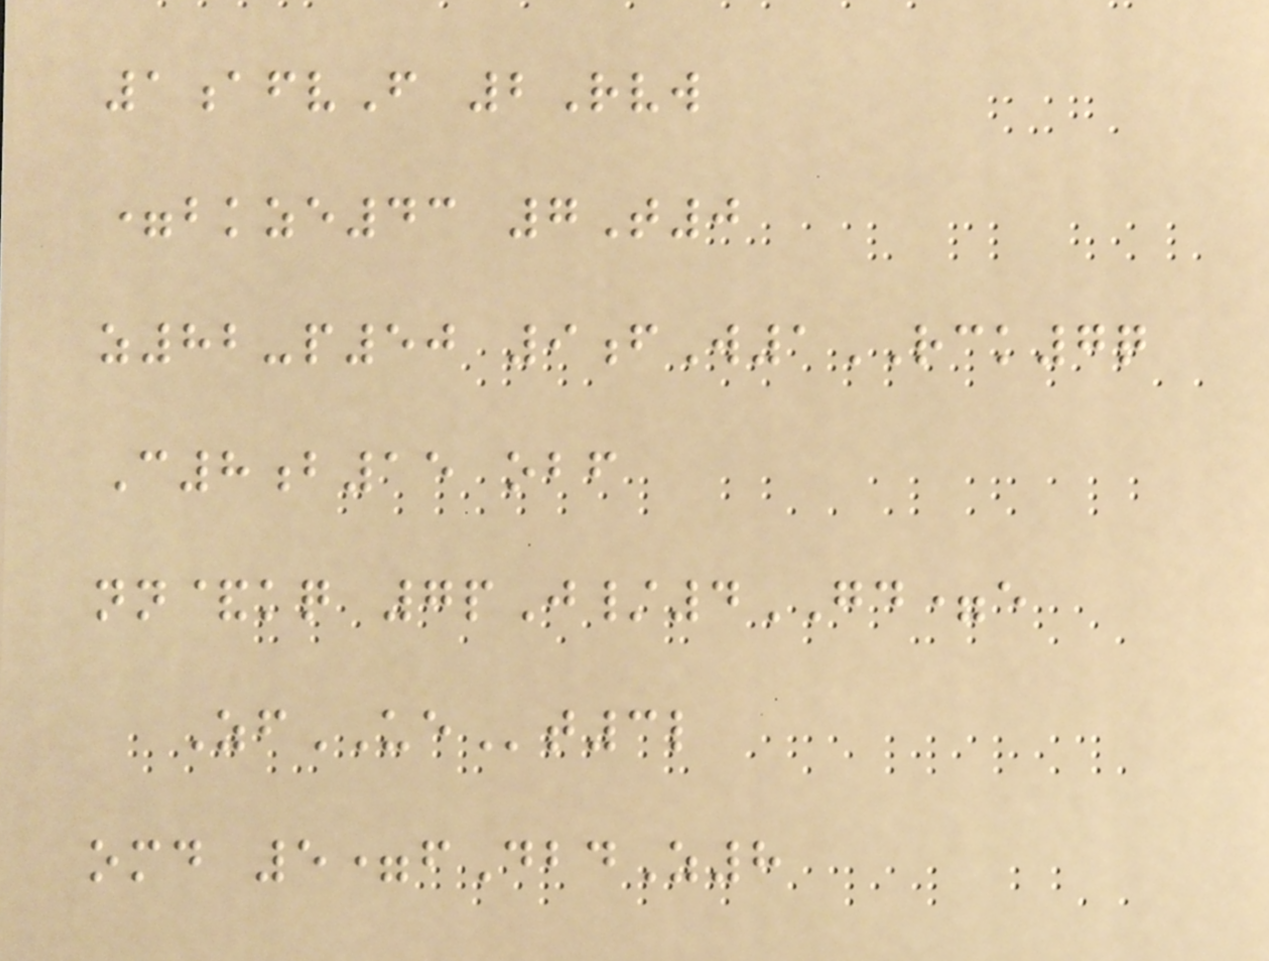1afvF 2Rvw
=bkze43 7T0
z82-p50 9fW1RCK7q
C8b15 obf
nn&kq 7pJ/4GD=e
ZfUEt3l
omd 5=fDbdZ8
